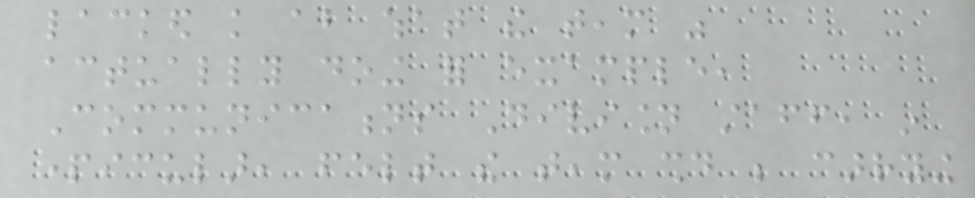lacked knowledge about what the team was
actually doing for example,
Communications Division staff, in
particular, felt the team should be carrying
